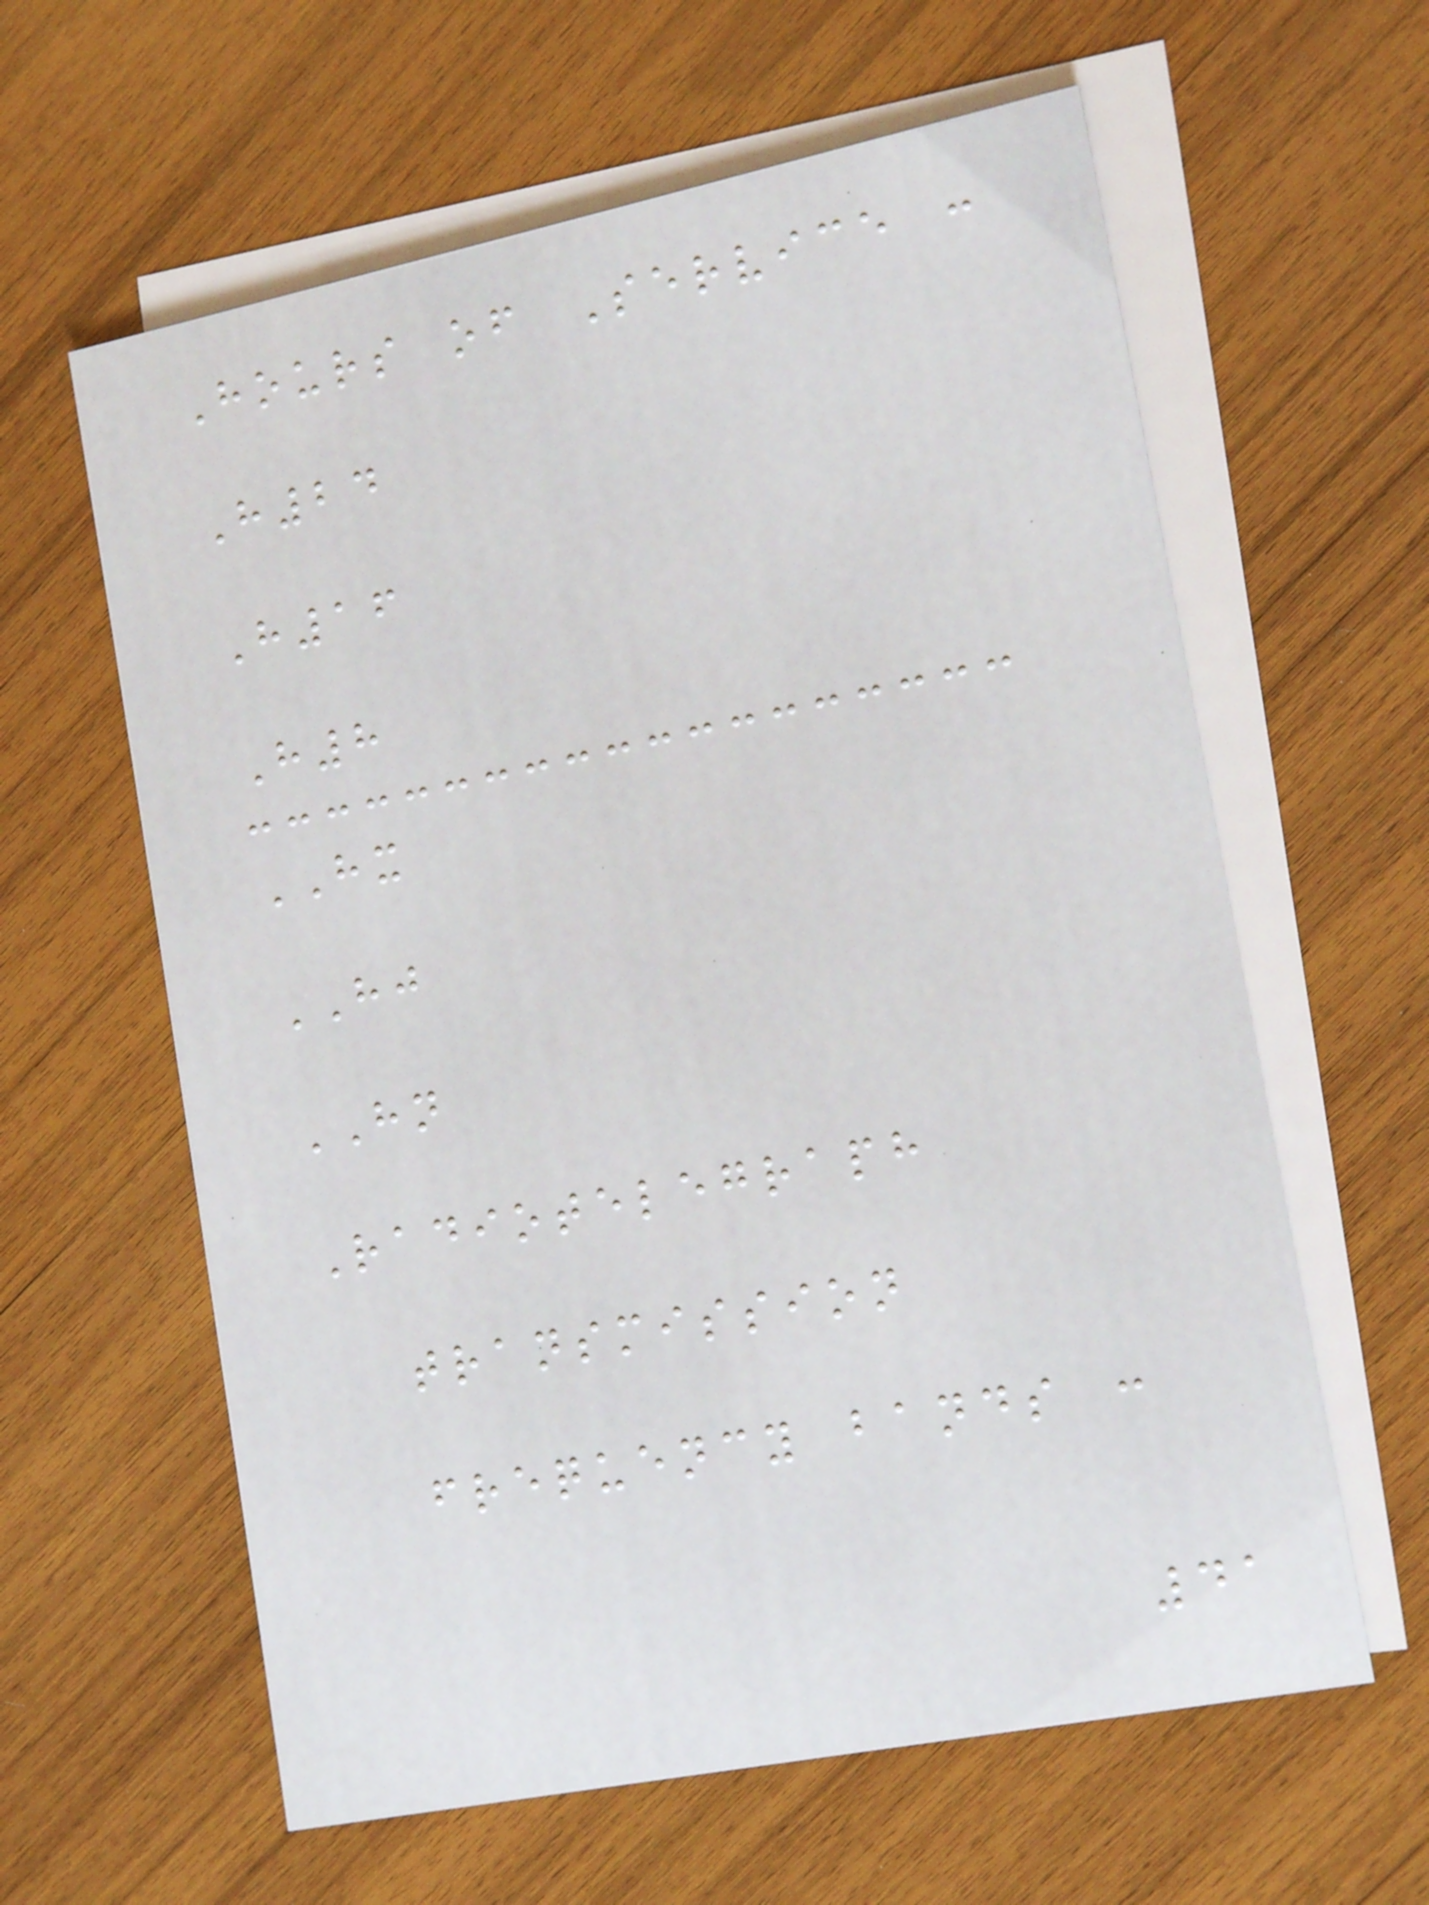Hours of Service :
H24
H16
H8
HX
HJ
HN
Radiotelegraph
transmission
frequency bands :
41
